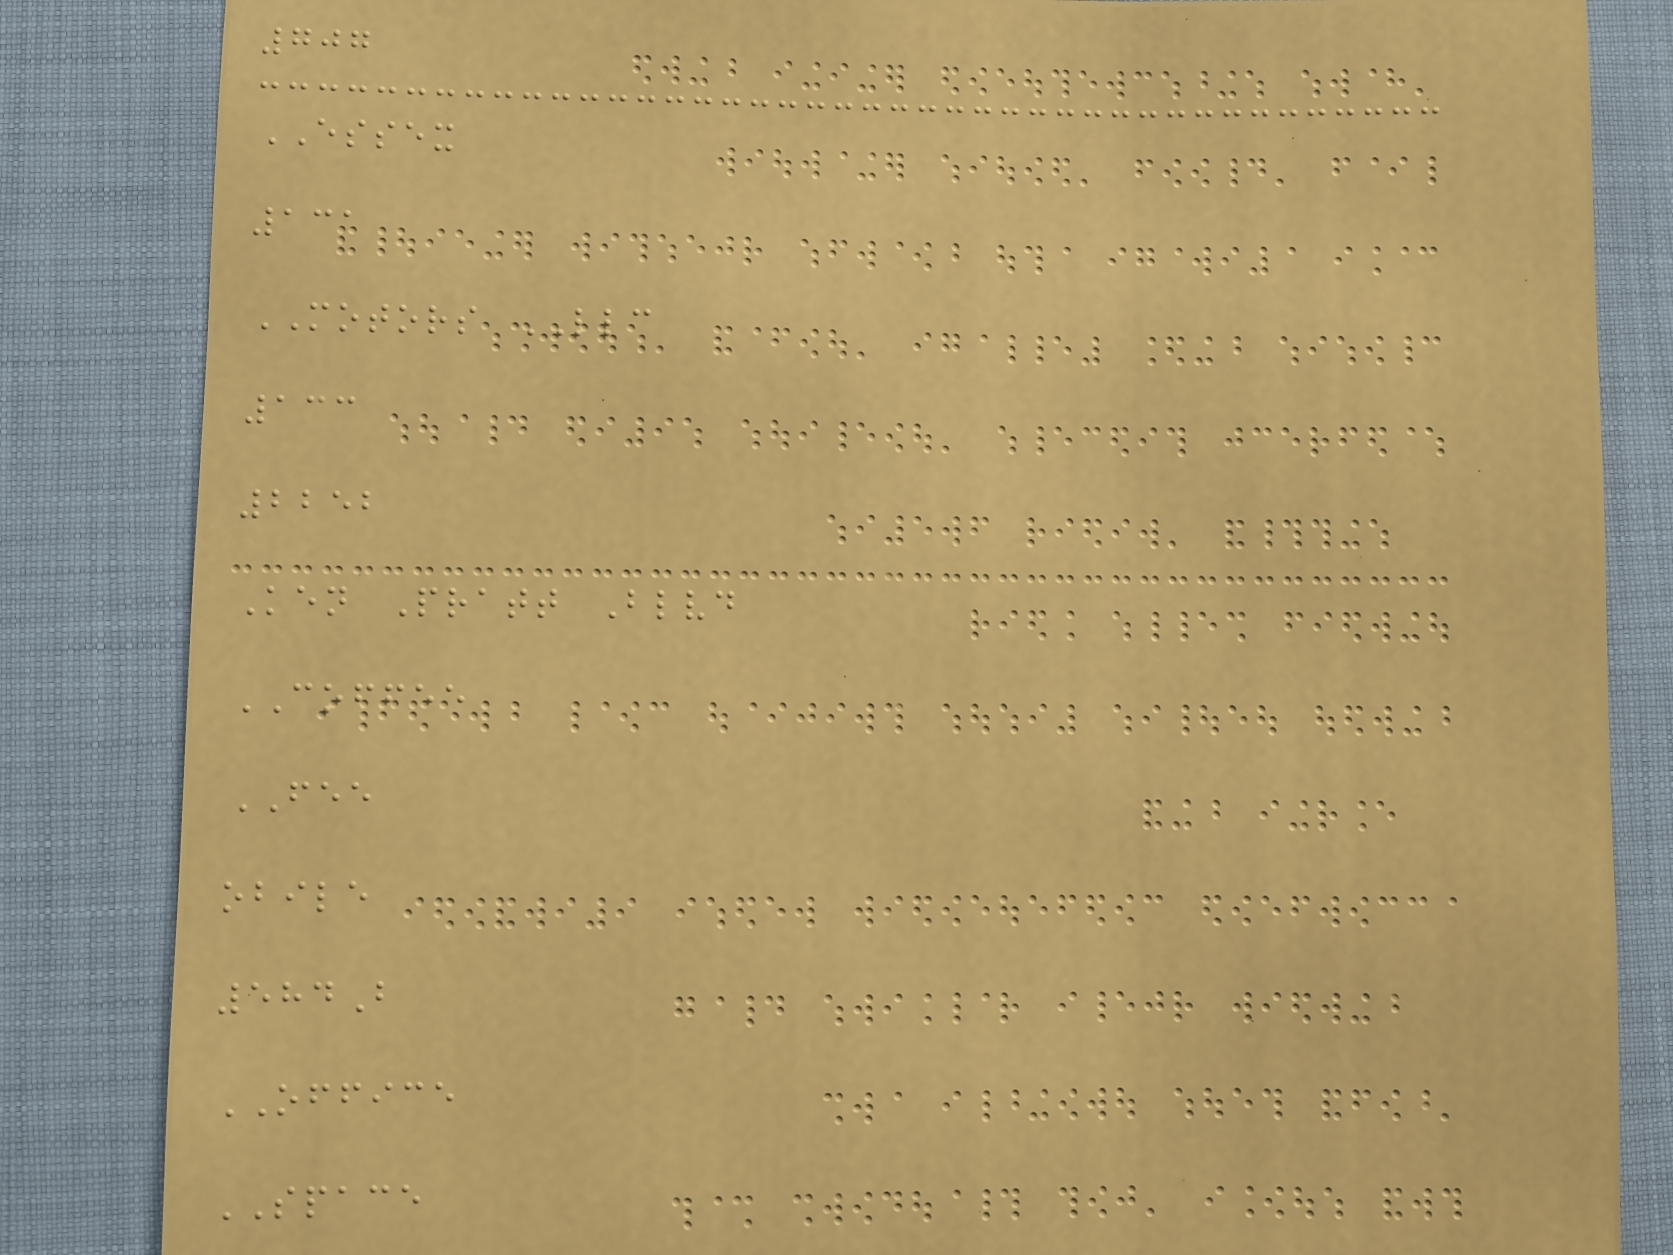707
ESSEX
131
MOTORS LLC
133
2252
Ken Pratt Blvd
COFFEE
FEE
obile
584B
OFFICE
SPACE
